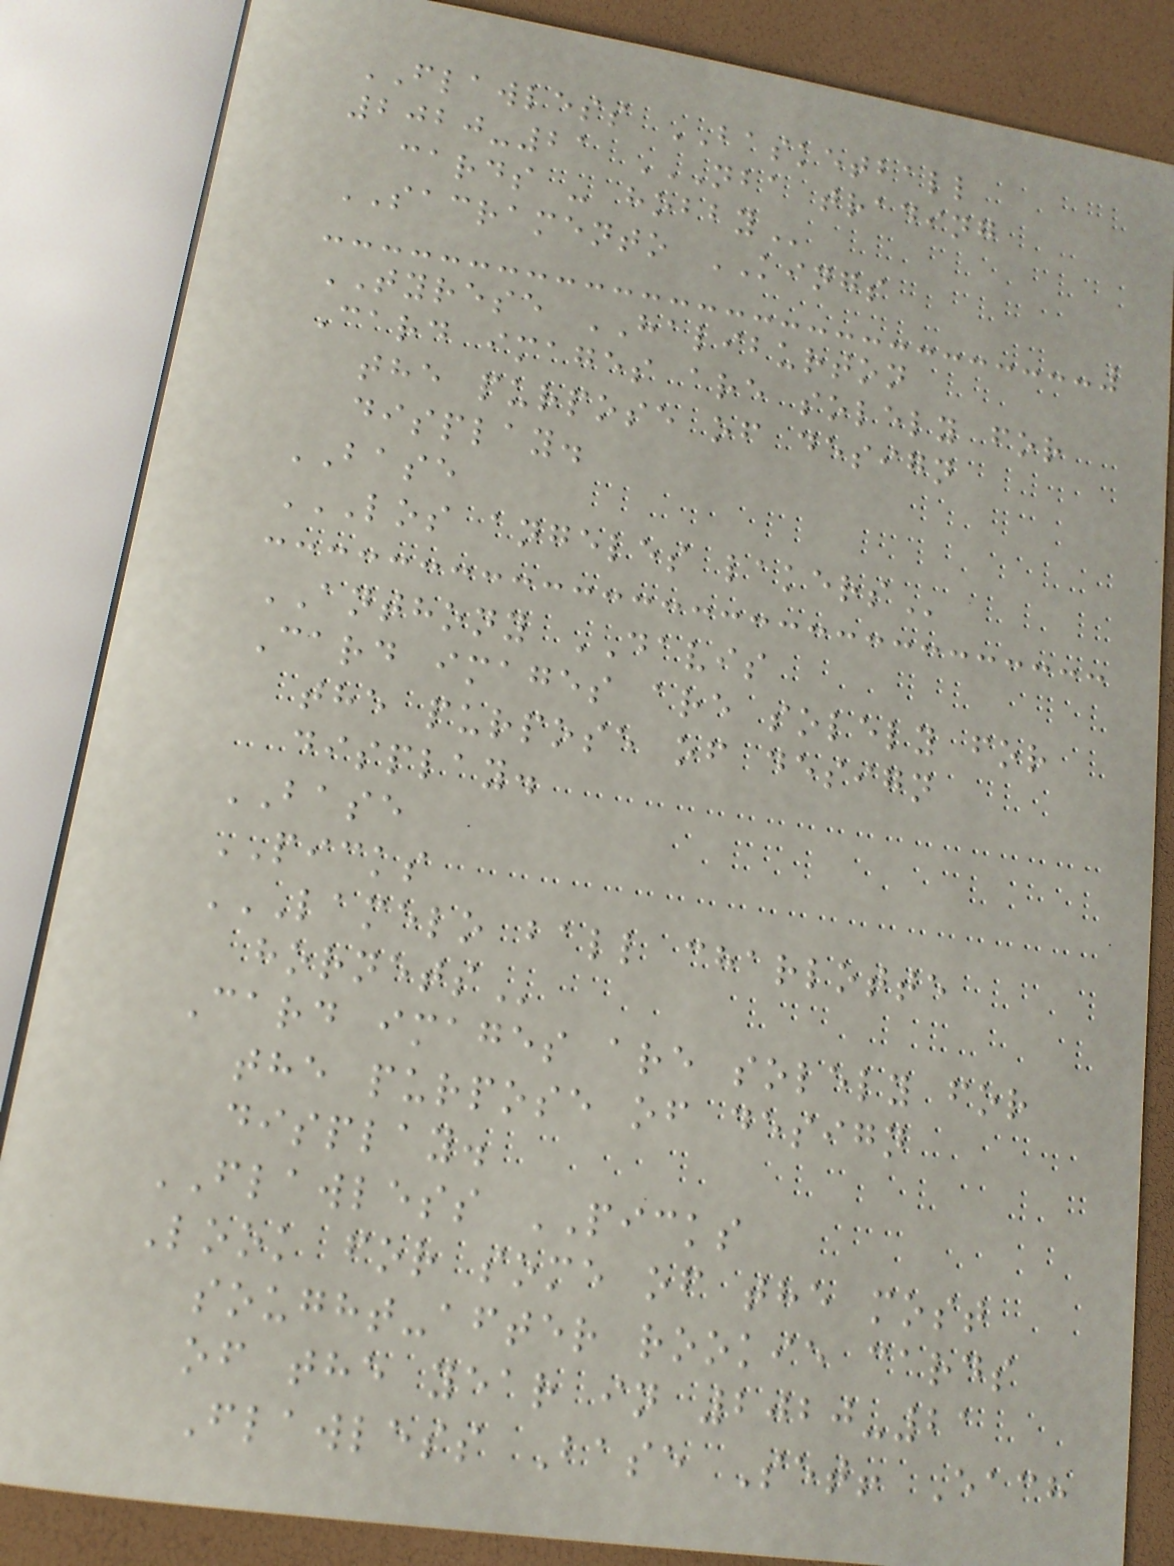FLAWLESS BASKETBALL
2020-21 NBA TRADING
CARDS - HOBBY
SACRAMENTO KINGS
TYRESE HALIBURTON
Card images are solely for
the purpose of design
display.
BASE
LOS ANGELES LAKERS
ANTHONY DAVIS
Card images are solely for
the purpose of design
display.
BASE
PICKS
LAMELO BALL CHARLOTTE
HORNETS
Card images are solely for
the purpose of design
display.
FLAWLESS PICKS
Look for some of the most
sought-after rookie cards
of the year in 2020-21
Flawless Base Set! Each
